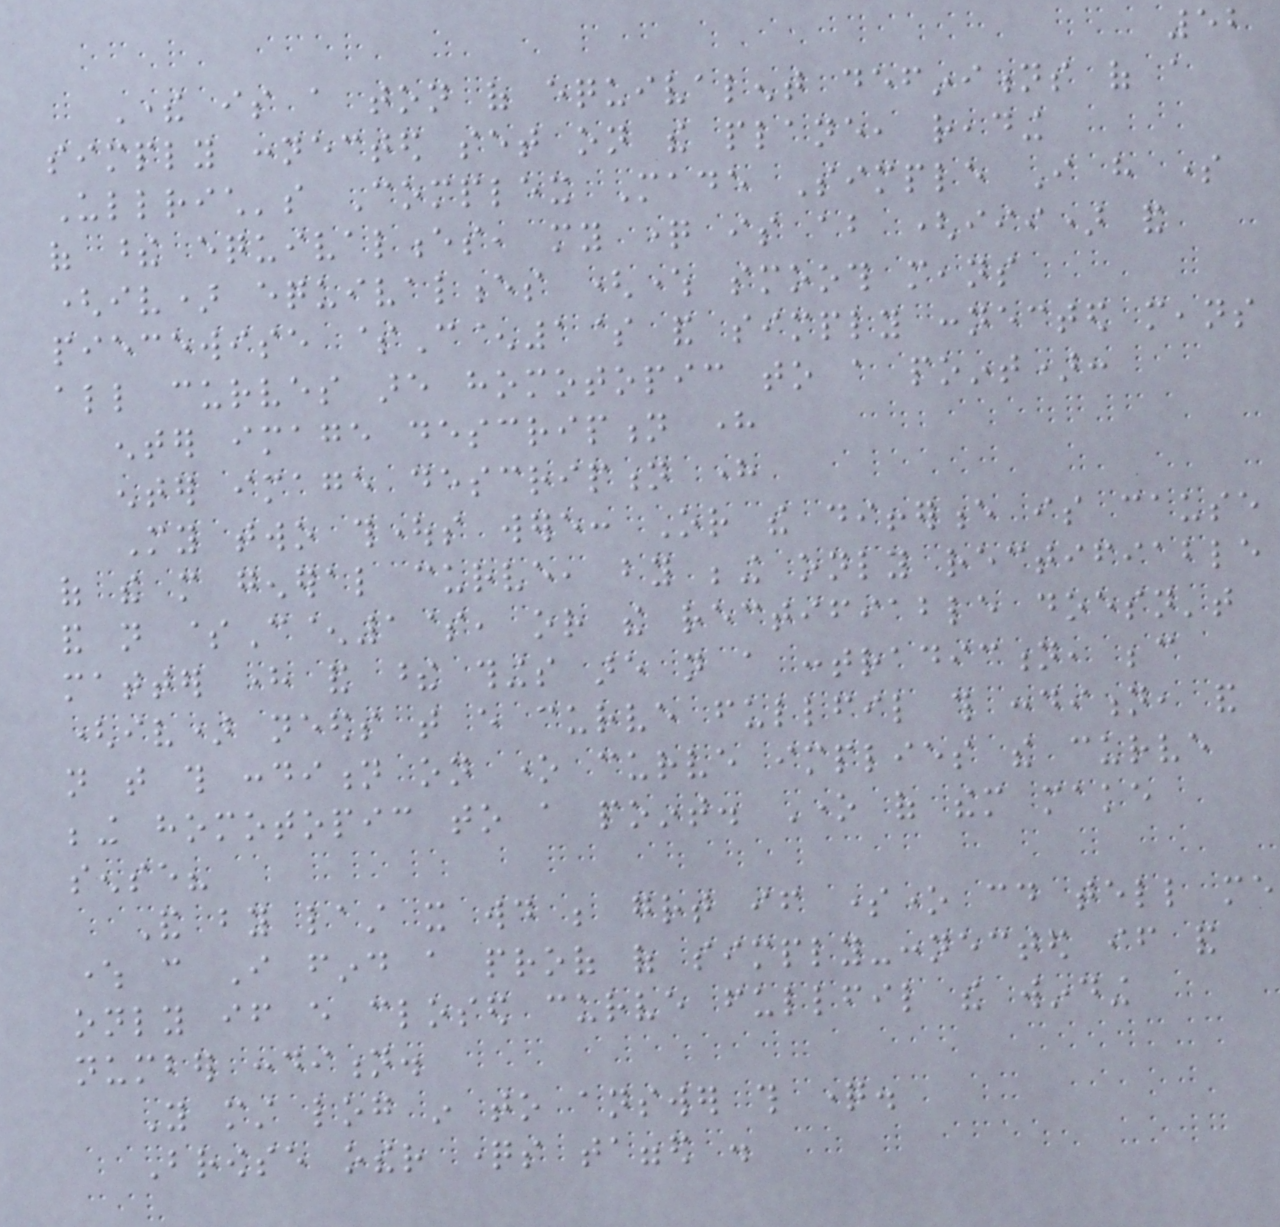52
There is a ton of equivalent definitions of a
simply connected set on the plane, reading
Ullrich's Complex Made Simple I have some
of these equivalences, my question is about (iii) and
(iv) equivalences (where smooth means
piecewise $C^1$ and simply connected means
all curves are homotopic to a point):
enter image description here
enter image description here
My two thoughts were: Or the difference is cause
of the more general curve, by being only rectifiable
and not $C^1$, or the rectifiable doesn't
matter here and these things are not a contradiction, because
(iv) needs that every curve fullfil this condition, and
not that this condition on one curve implies the curve
being homotopic to a point. One of them make
sense?
And by last it would be great if someone could tell me
where can I find a proof of simply-connected if and
only if every closed curve fullfil the winding
number condition.
You must log in to answer this question.
Browse other questions tagged .
